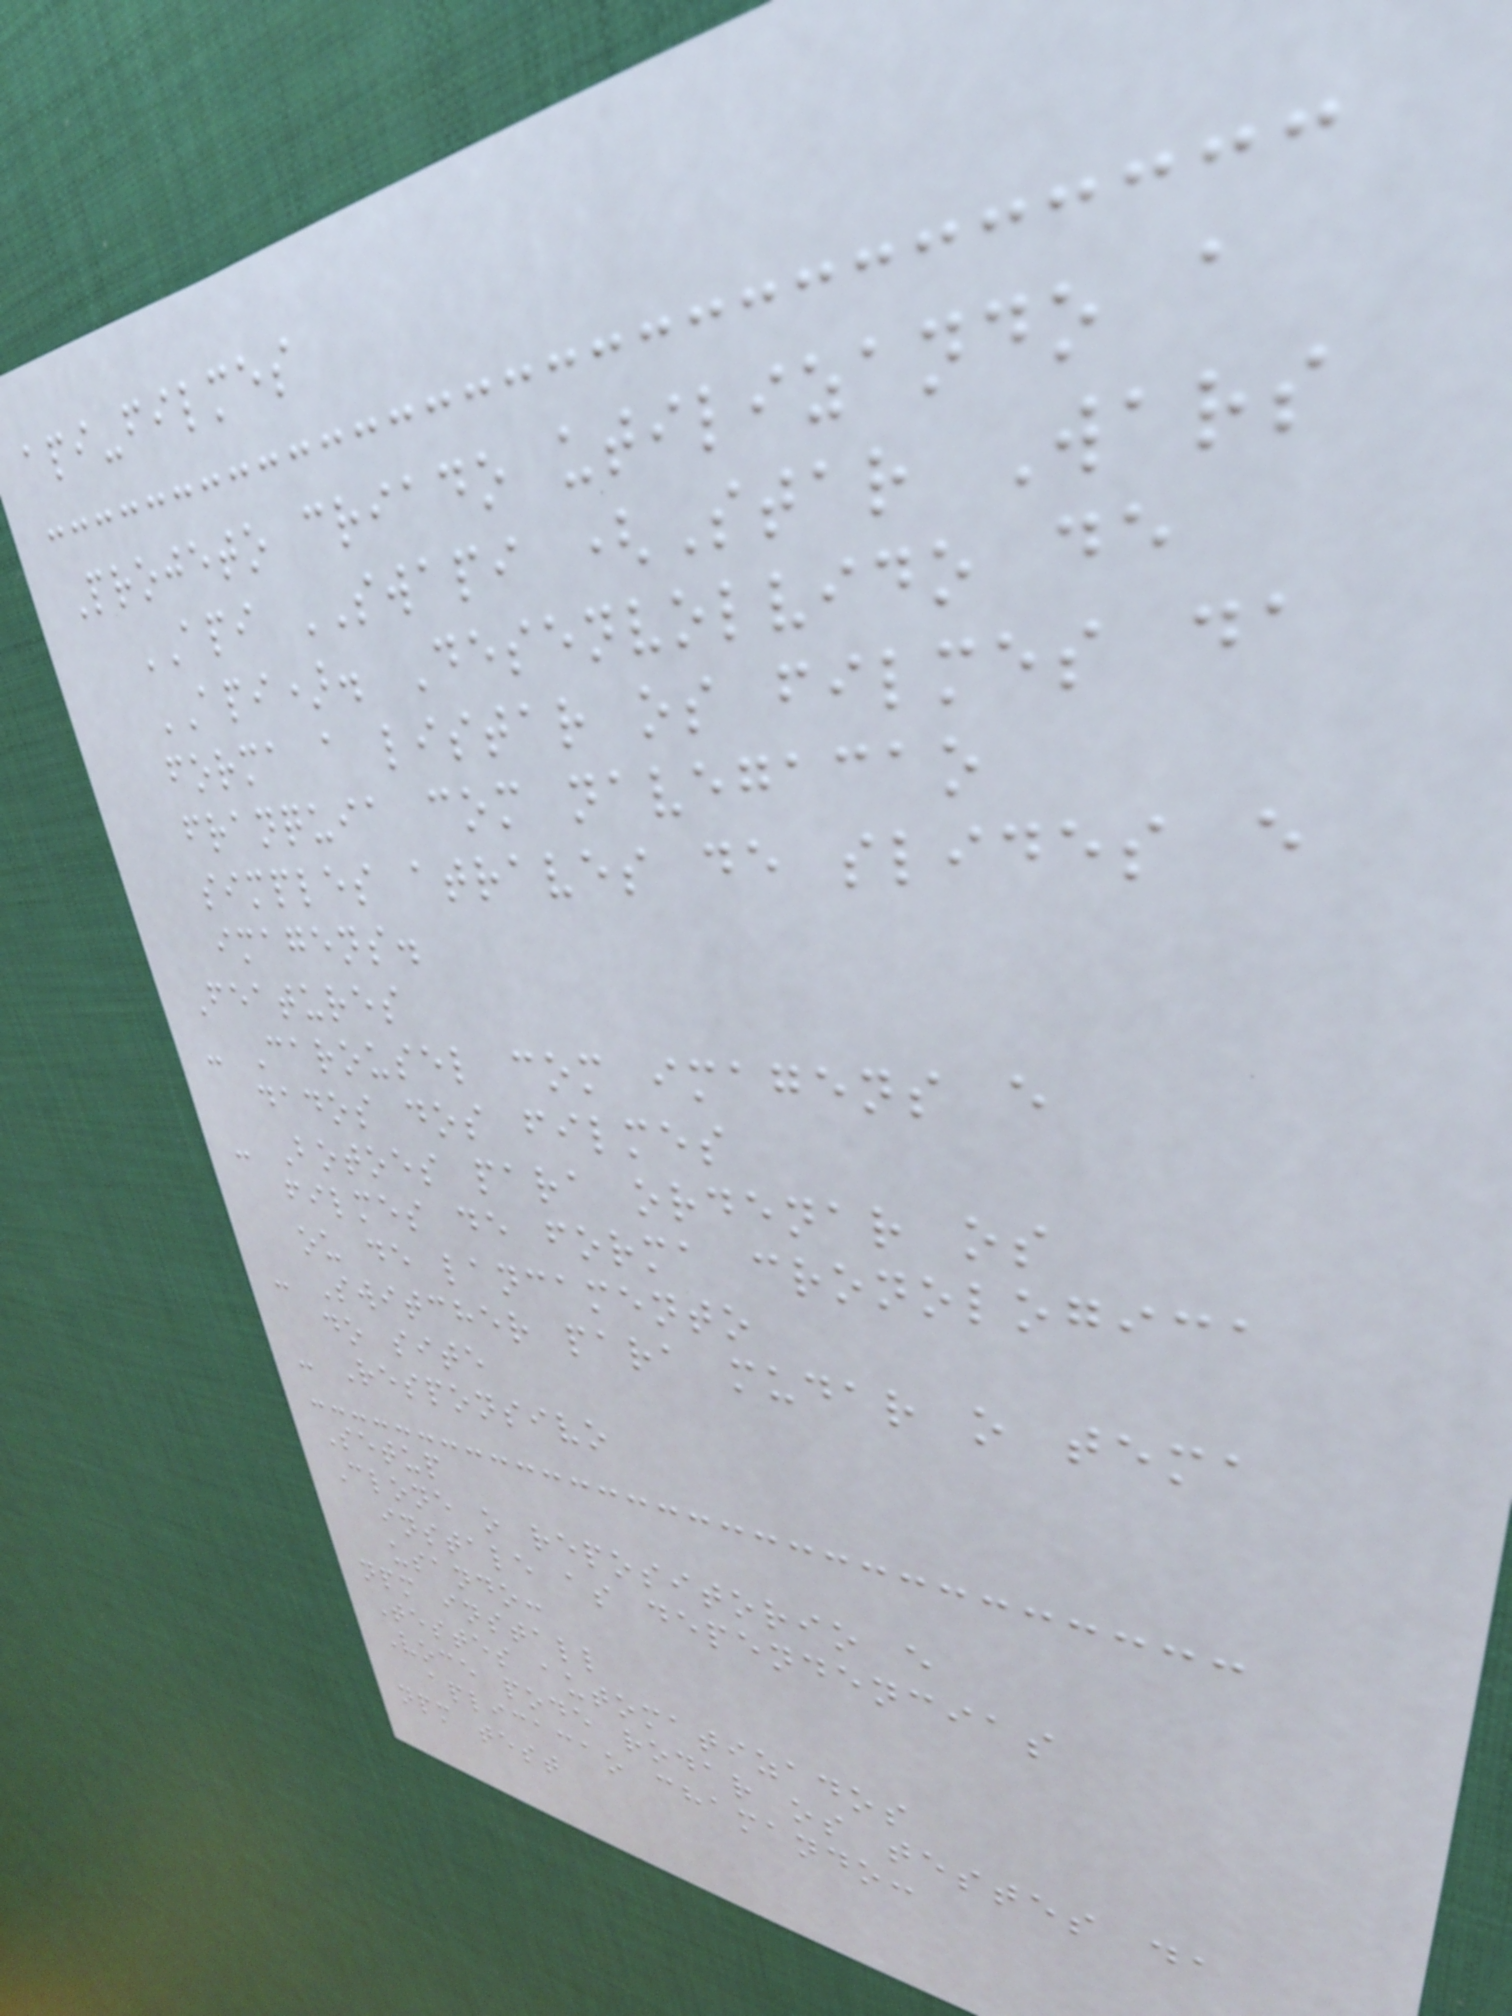api-filmes
Projeto criado utilizando a
API SWAPI (Star Wars
API). Desenvolvido de
forma a listar os filmes da
franquia com navegacao
simples atraves de slides e
imagens.
Features
- Carousel com imagens e
dados dos filmes
- Botoes para ordenar os
filmes de forma cronologica
ou de lancamento
- Switcher para mudar o tema
do site
- Responsivo
Setup
Clone o repositorio e
instale as dependencias
usando:
npm install
Testes automatizados
Voce pode rodar os testes da
aplicacao chamando:
npm test
